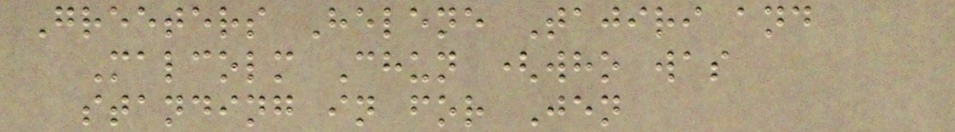Greeters Helene Tajiri and
Malcolm Chun (who was
standing in for Jen
